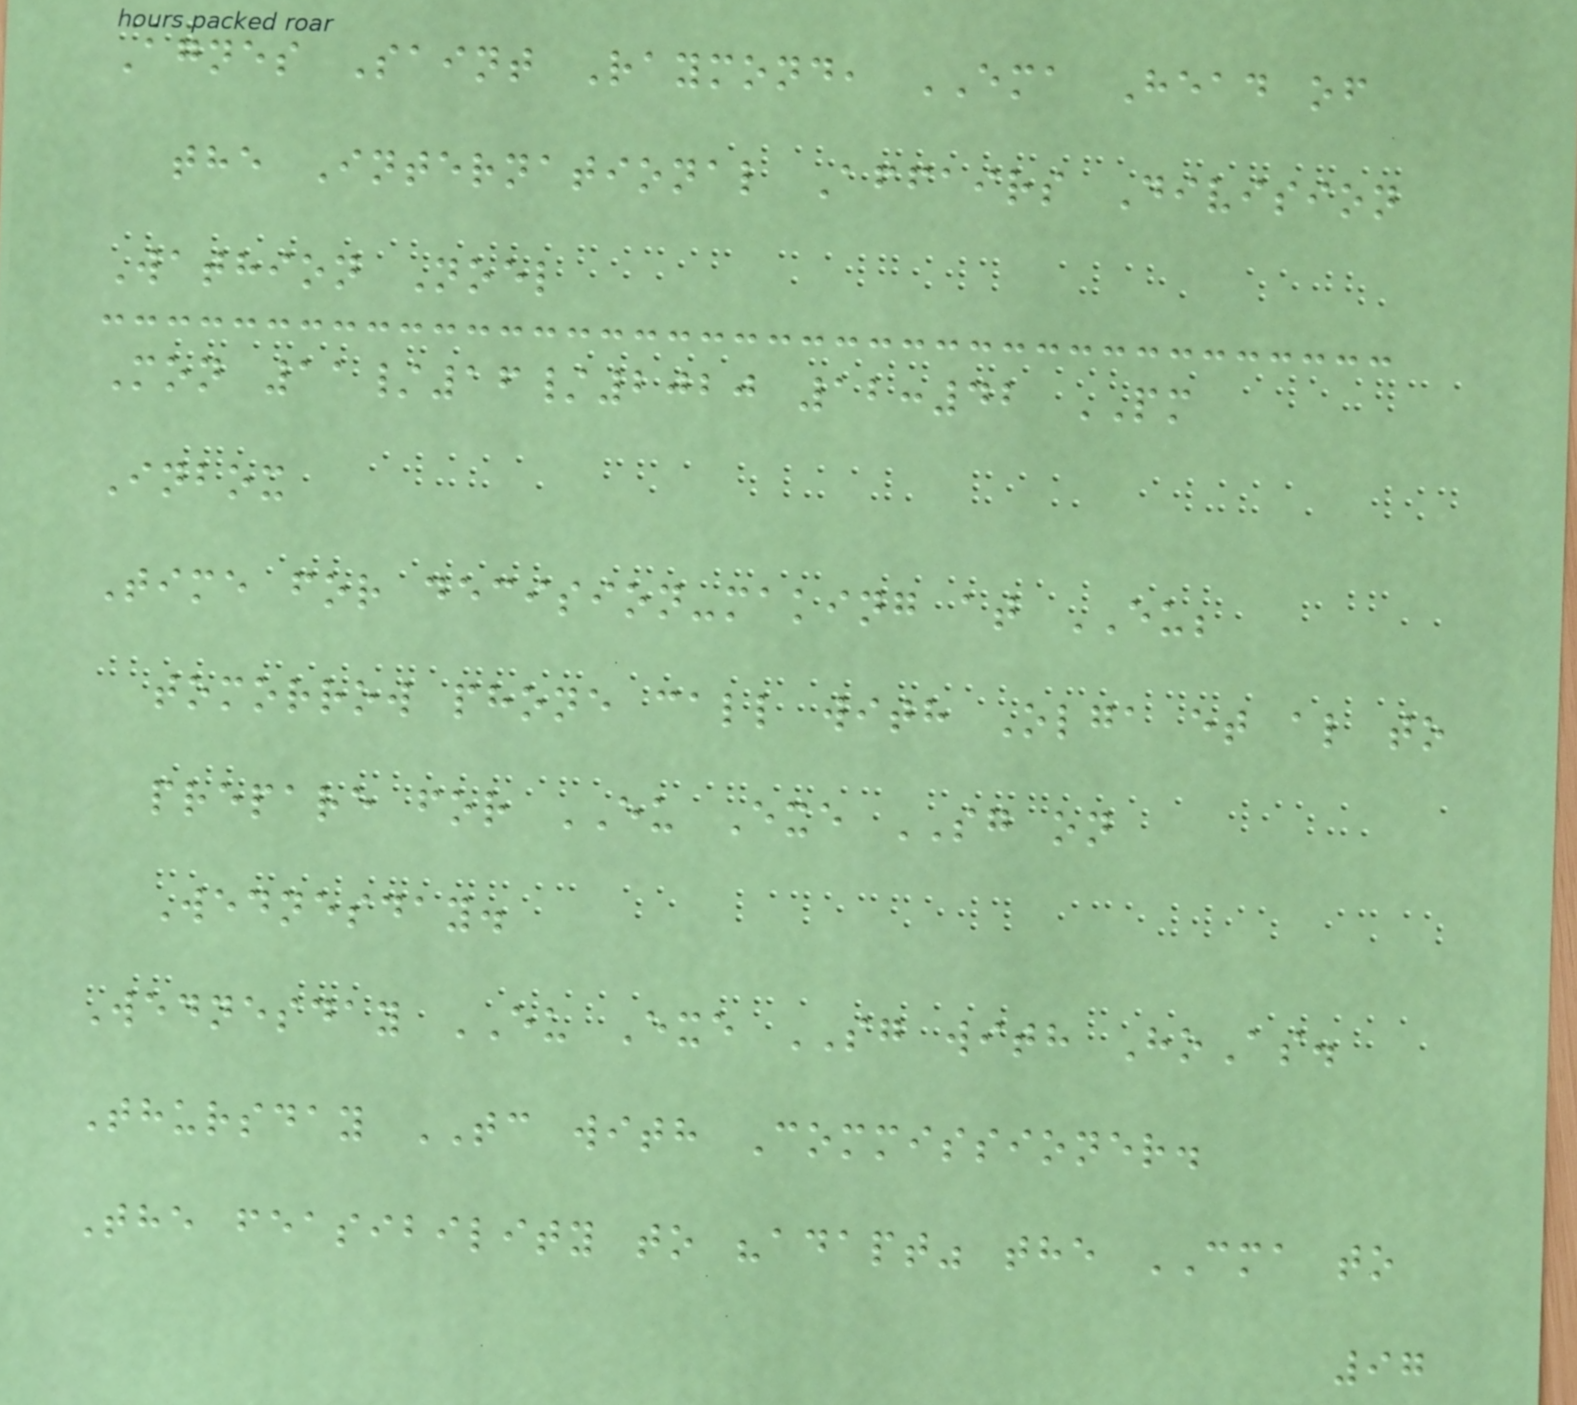Agnes Saint Raymond, EMA Head of
the International Affairs Division
Wathion Noel
Mon 11/16/2020 12:42 PM
Inbox
Time for decision-making at EU;
tomorrow phone call with Olga et al to
prepare for EU Exe SG on
Wednesday.
Wednesday EU Exe SG with HoAs.
Thursday TC with Commissioner.
The feasibility to "adapt" the CMA to
97
